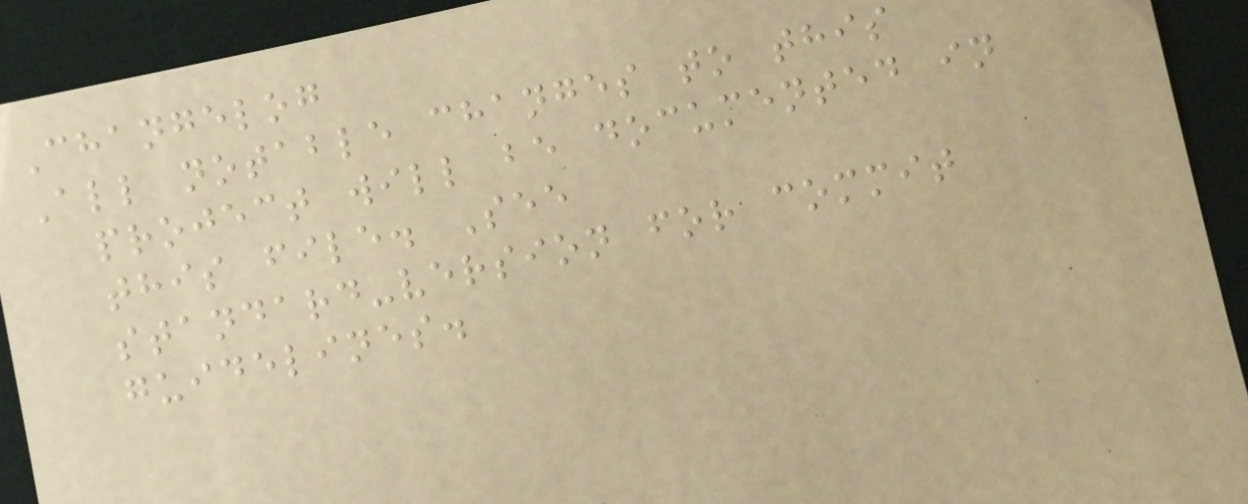Changelog
All notable changes to this
project will be documented in
this file. See
standard-version for commit
guidelines.
